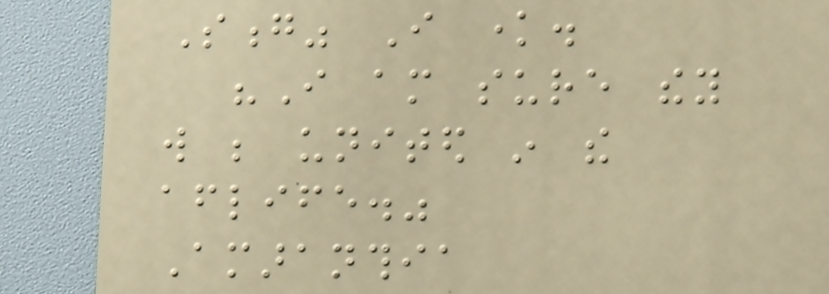Song" I know.
"I am sure they
will be united in the
afterlife."
Amaranthia
